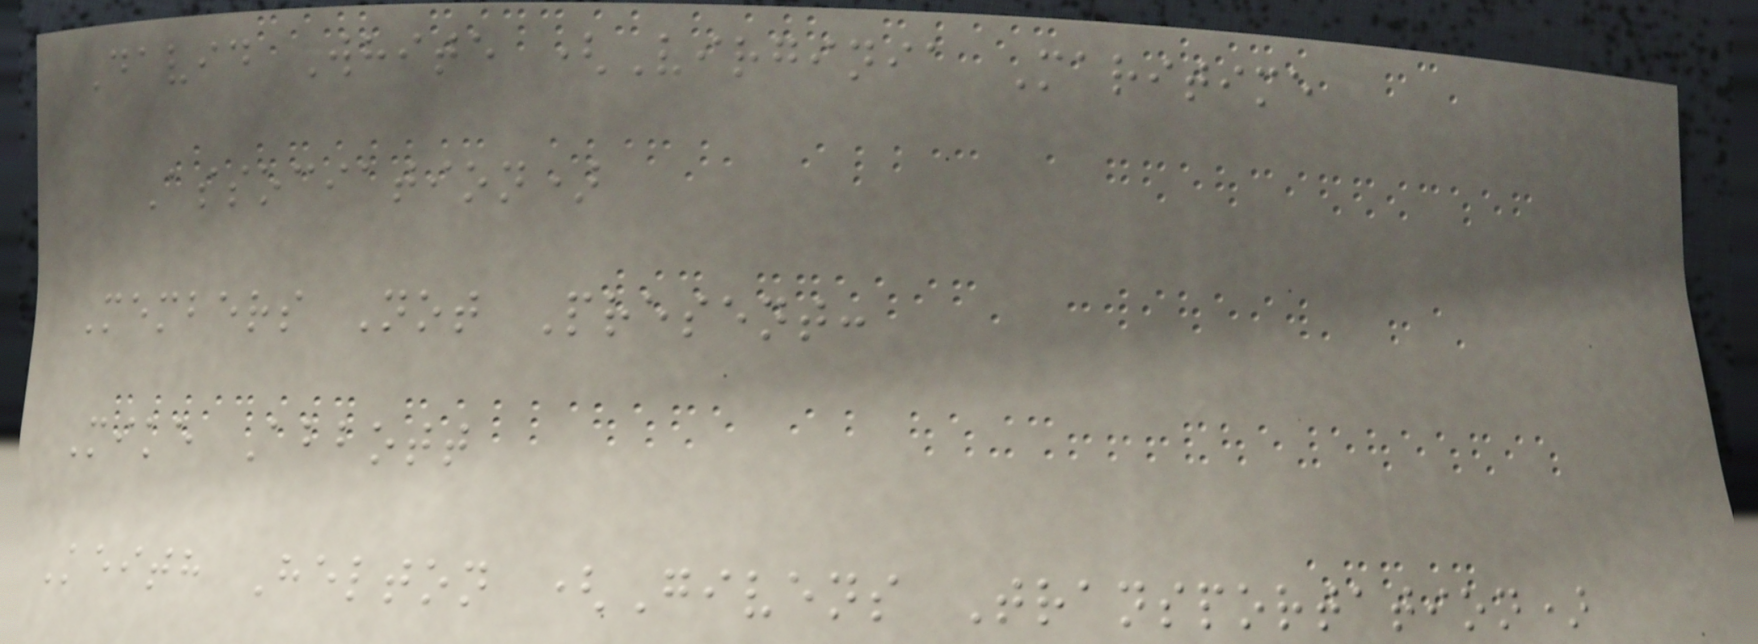David White (Virginia Maritime
Association)
Members Not Present:
Mike Abbott
Keith Helton (Givens Transportation)
